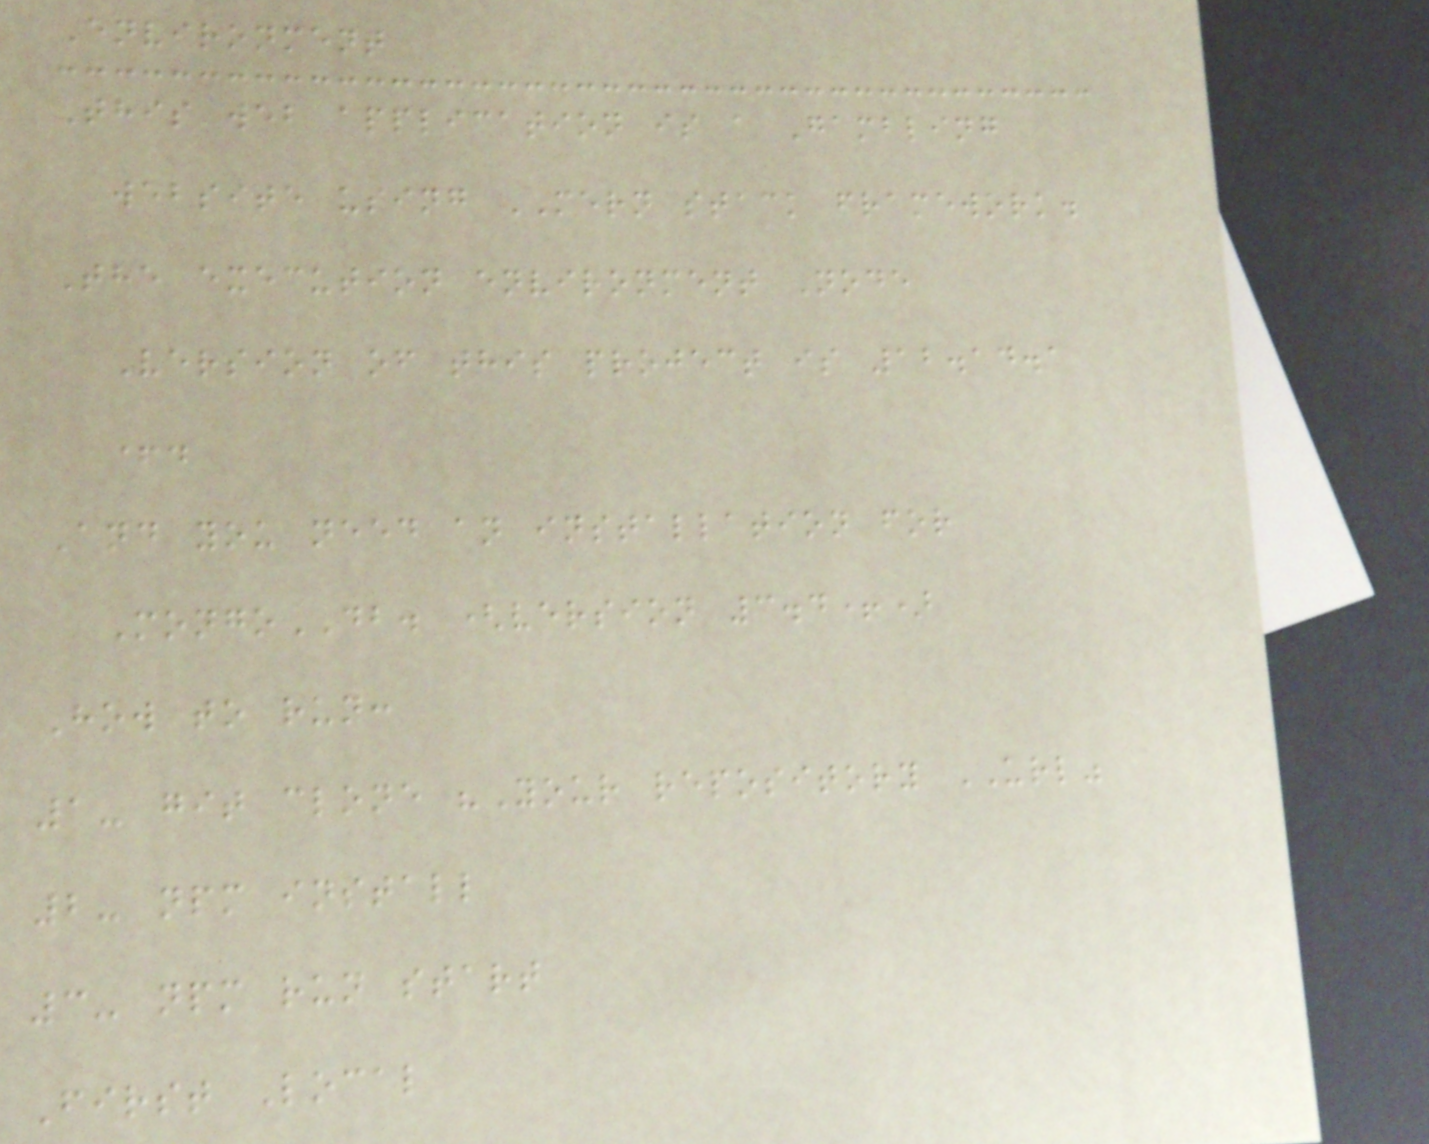Environment
This web application is a Gambling
website using MERN stack framework.
The execution environment Node
Version of this project is 12.14.1
+.
And you need an installation for
MongoDB. (version 3.4+)
How to run:
1- git clone "Your repository URL"
2- npm install
3- npm run start
First Local
